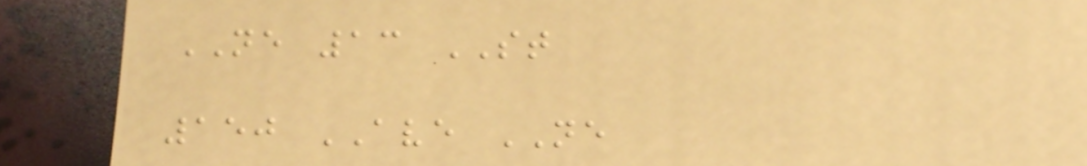NE 13 ST
150 AVE NE
